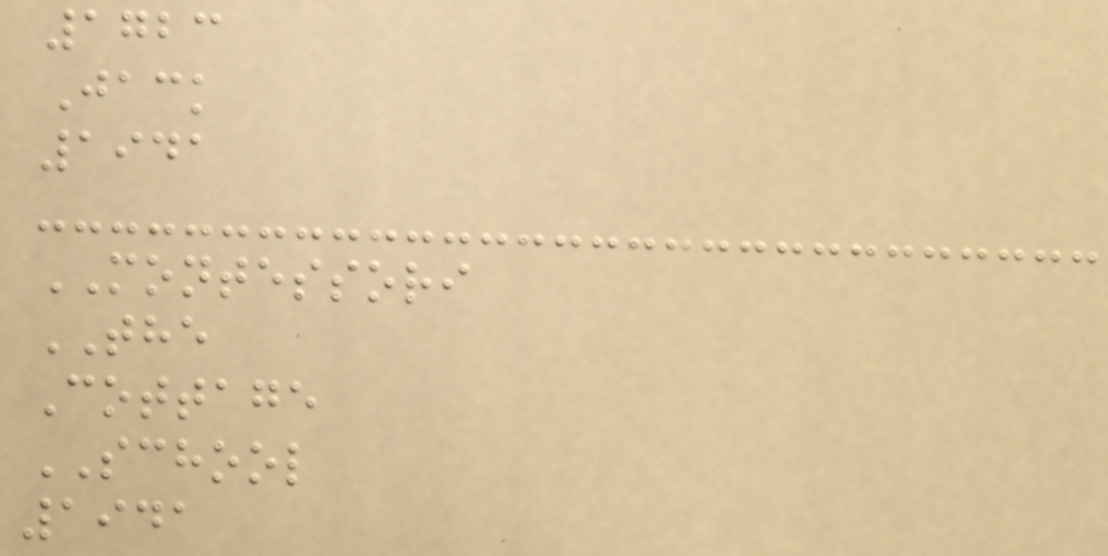1723
Jack
1941
MONTESSORI
THE
Cottage
SCHOOL
1941
